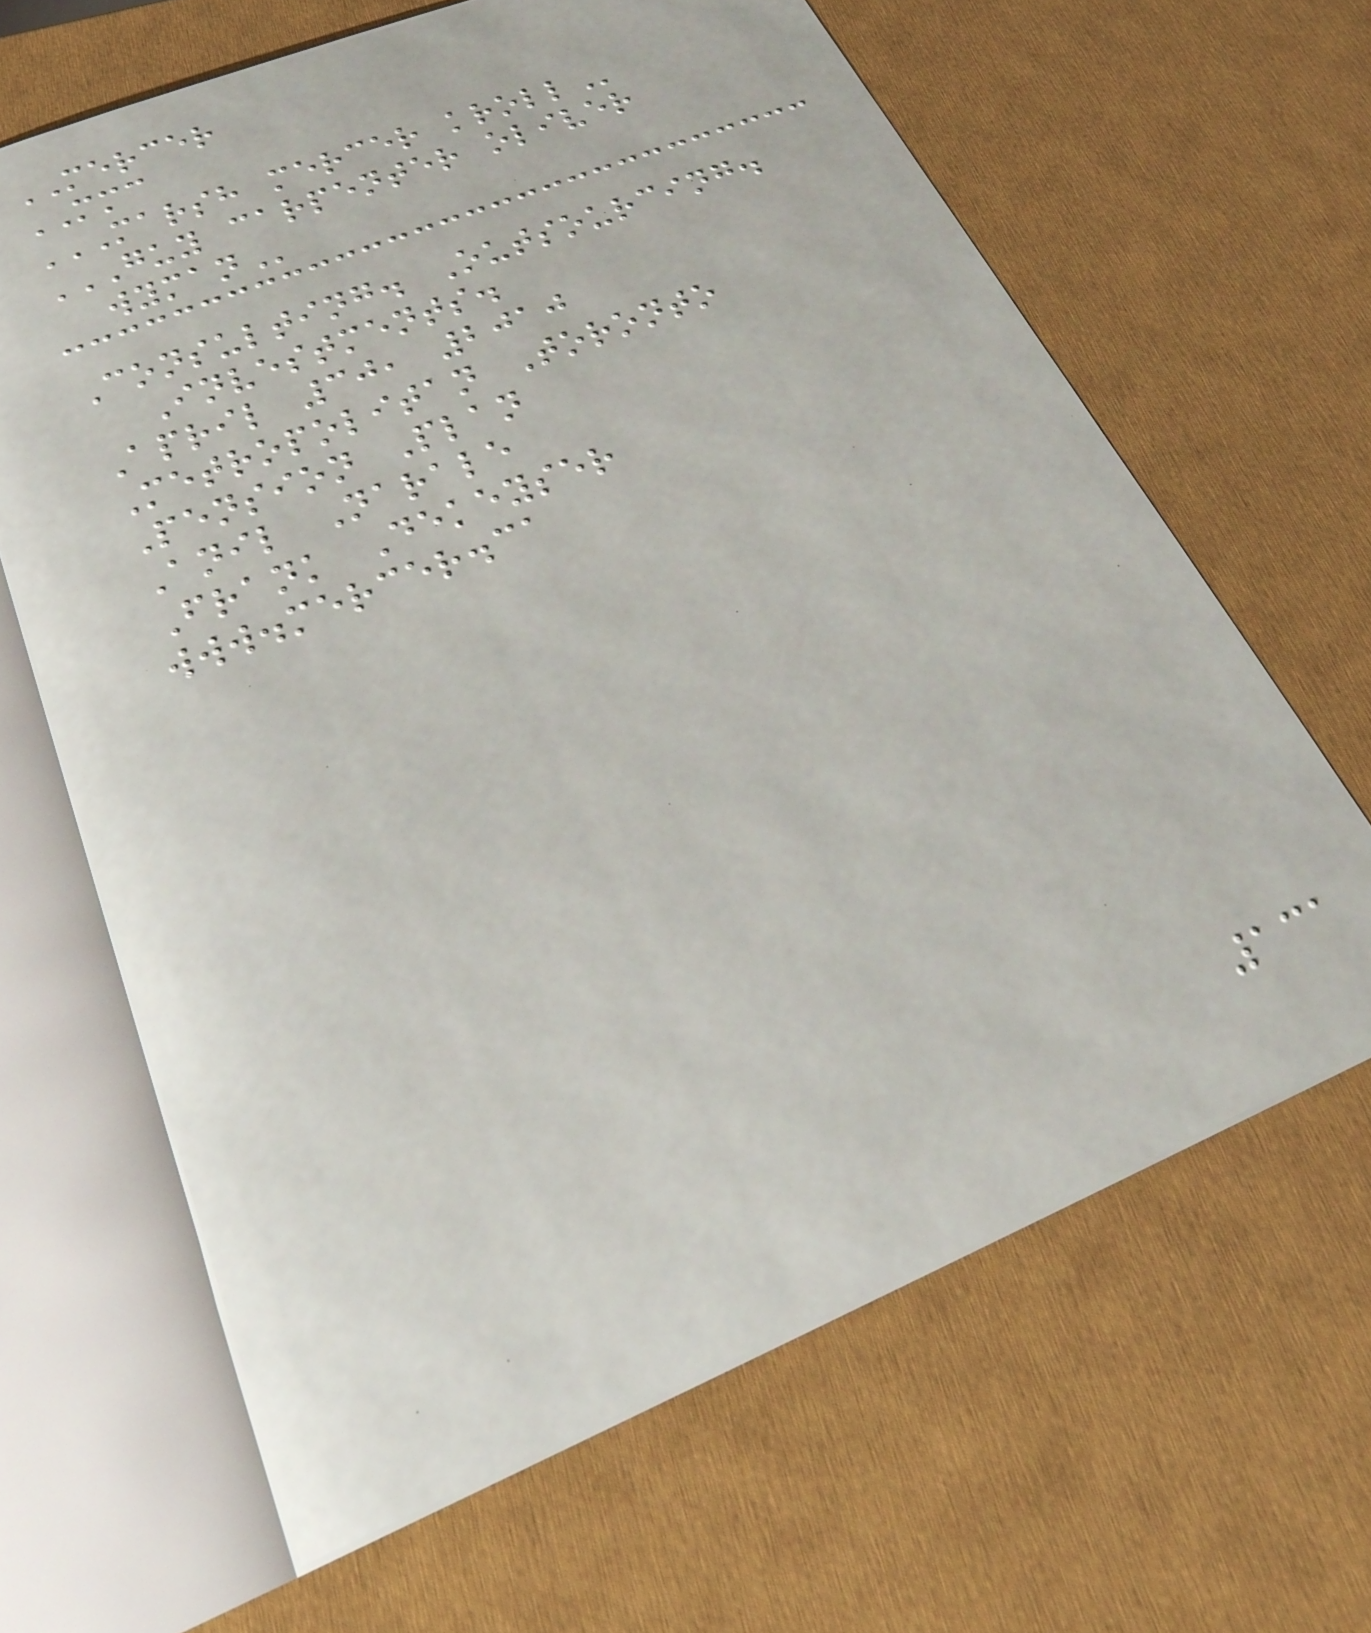MERCER
MMC
MARSH MERCER KROLL
GUY CARPENTER OLIVER
WYMAN
Consulting. Outsourcing.
Investments.
April 30, 2010
Metropolitan Toronto
Pension Plan
Anil Narale
Frank Dekeyser
www.mercer.ca
131
